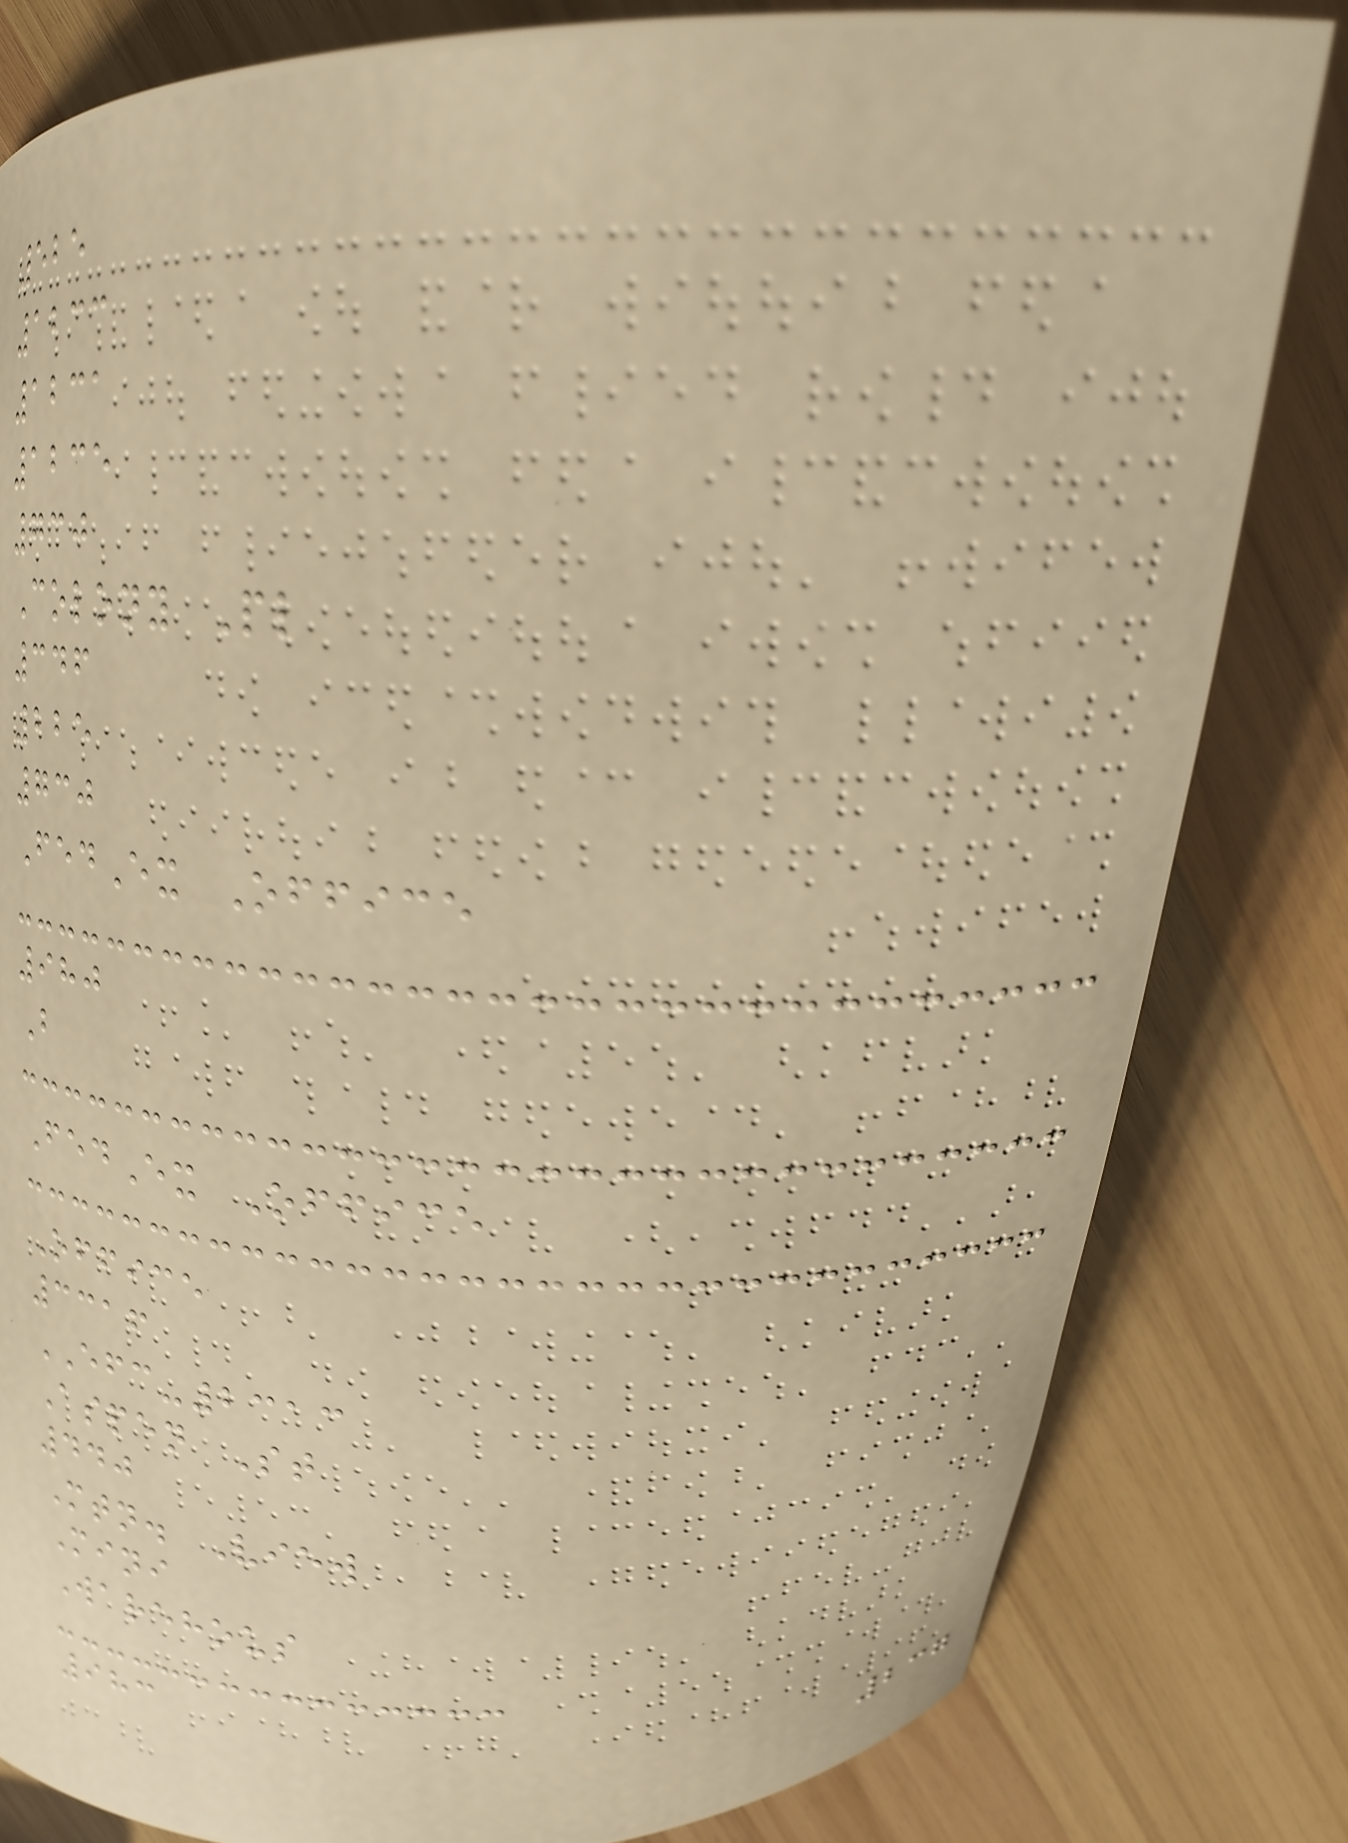525
1233
1231
1235
730
Colony Pl
346
225
730
FedEx Office
980
B
FedEx Office
Office
3316
EFC-2313
Aspen St
440
Mtn. View
Mini
Warehous
983
237
